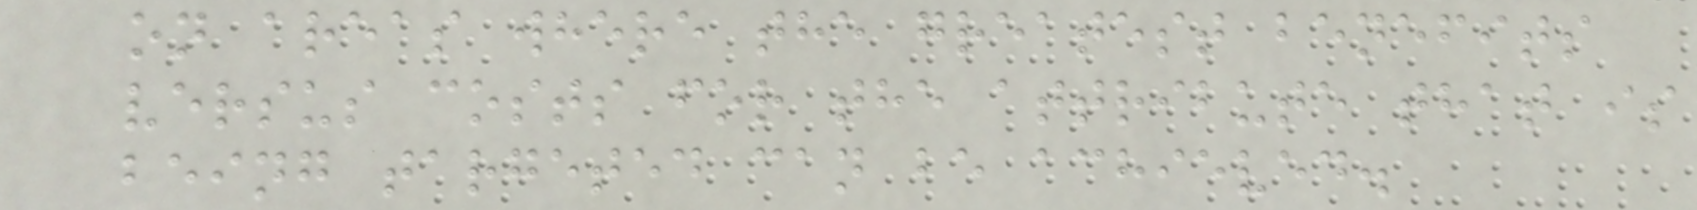on areas where the greatest benefits
versus costs for the attribute that is
being targeted can be achieved.
